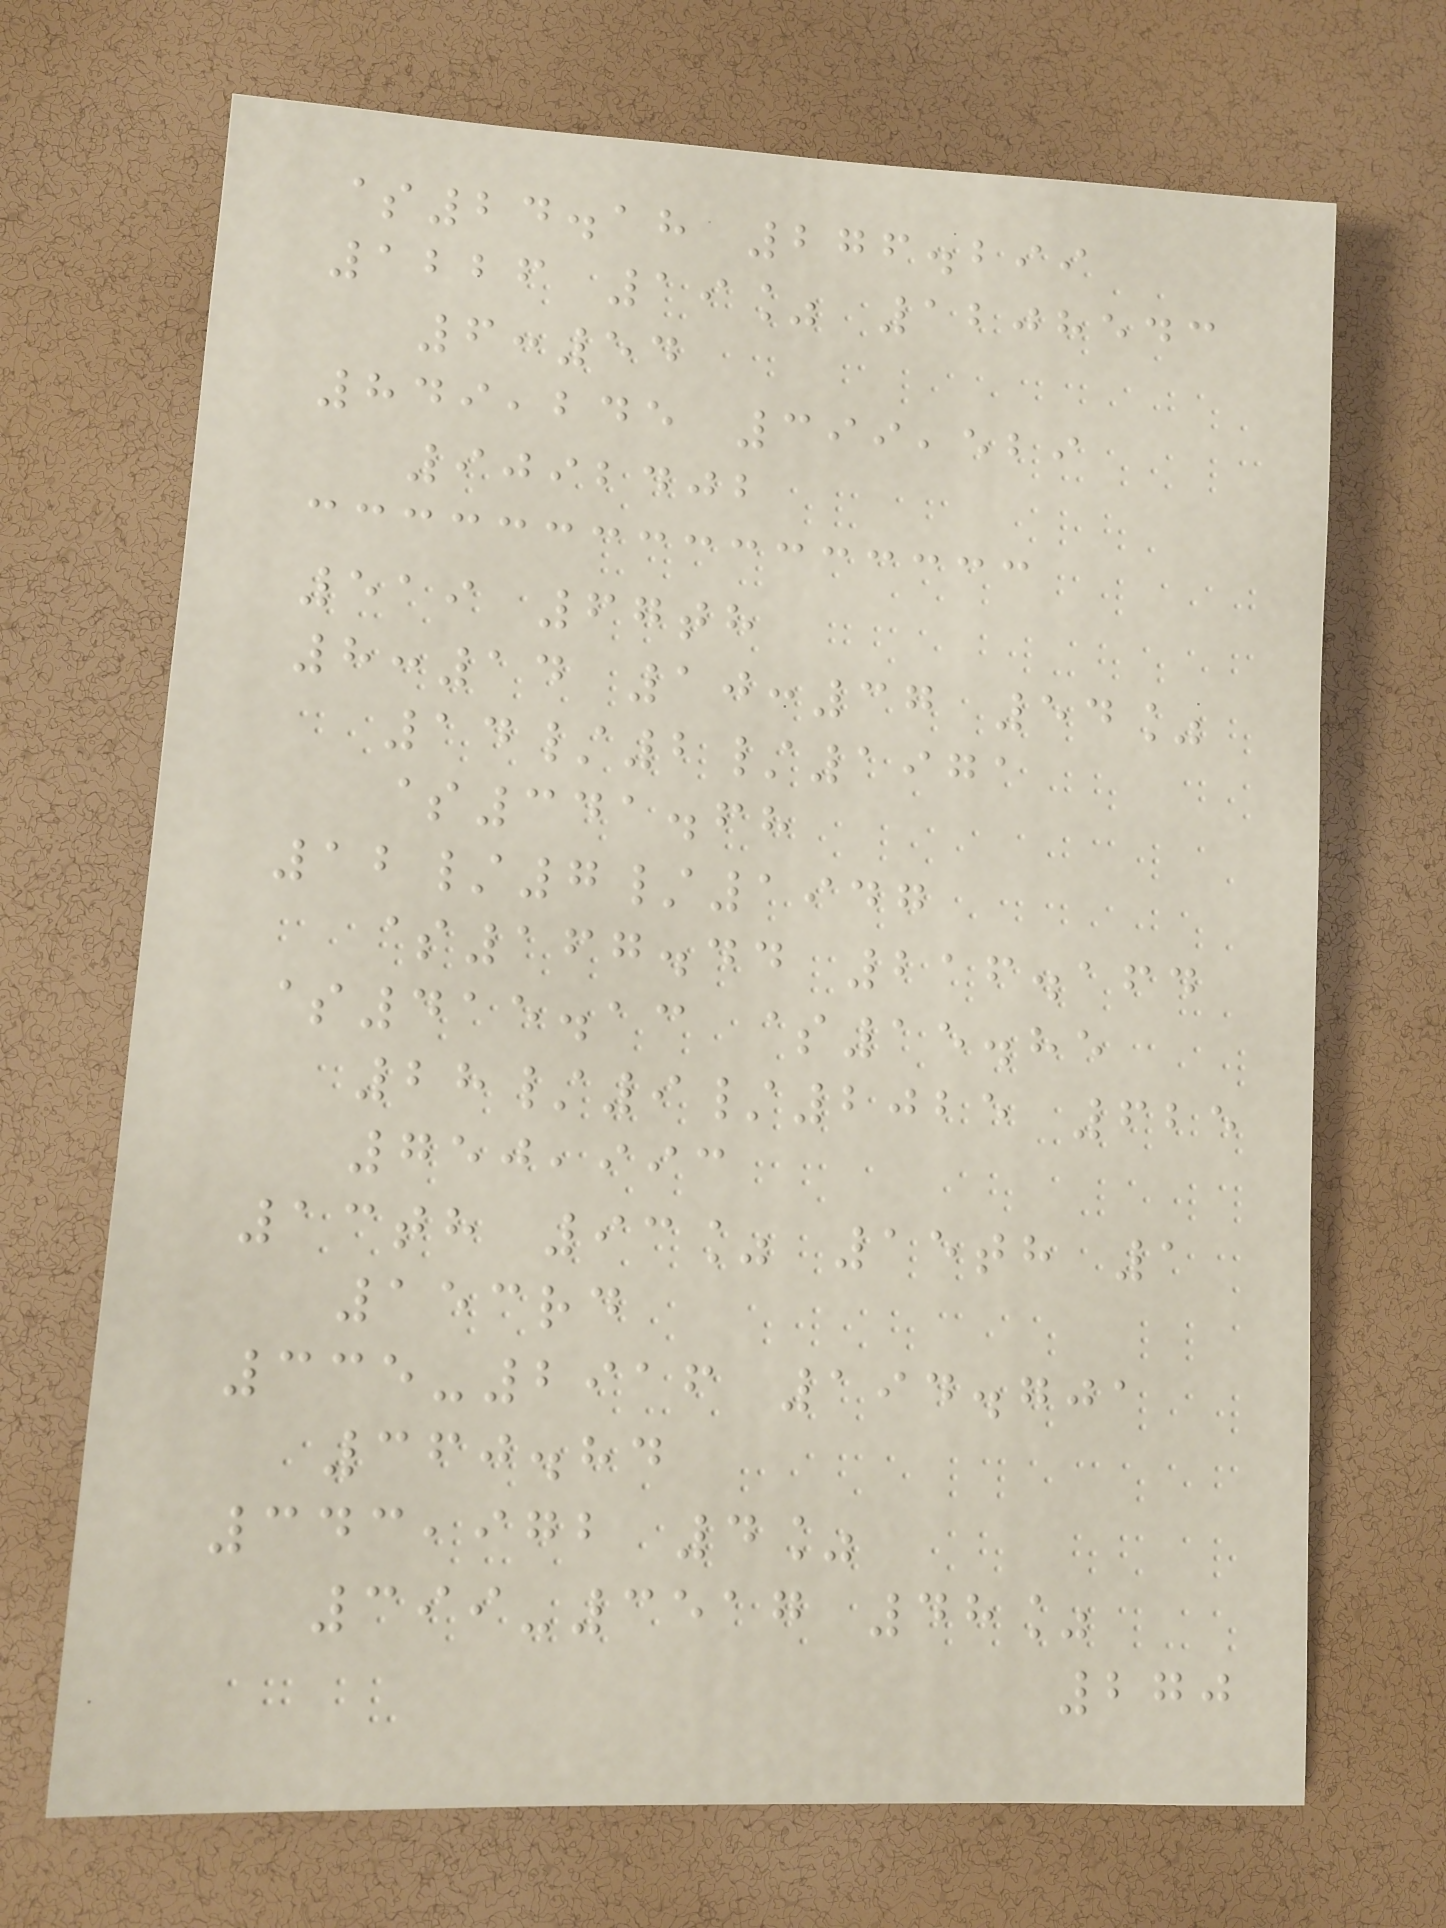$24.18 276.299
1226 19% 1208543
6:54
849,245 399,529
9092402
519 67th
8:14 10:37 54%
14/2/1971
$341.68
12/7/1947
$167.44 216.164
$415.13 $15.85
28/9/2025 625
750,993
13th 93% 15th 1
153rd
335-2916 194.701
360.84
343,972 4%
399-3517 48%
270
